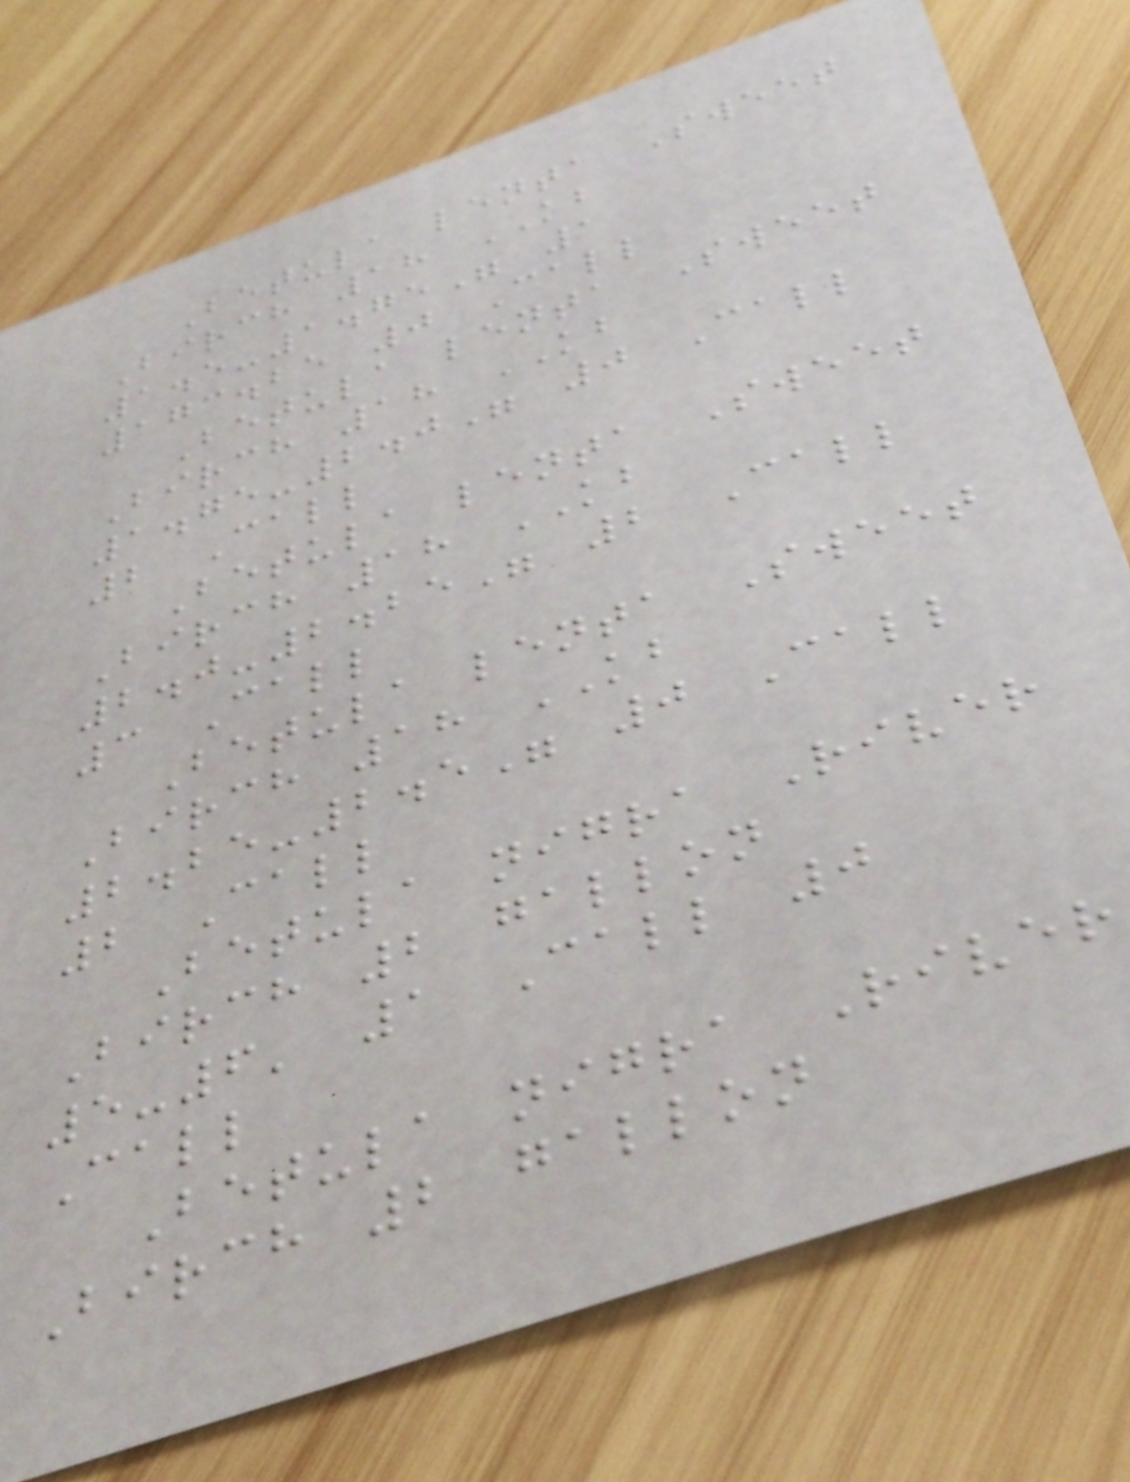Betula lenta Sweet
Birch 18 KB
1.5-1.75" 1
173.25 0 Call
Betula lenta Sweet
Birch 18 KB
1.75-2.0" 0 Call
2 Call
Betula lenta Sweet
Birch 18 KB
2.0-2.25" 2 Call
3 Call
Betula lenta Sweet
Birch 18 KB
2.25-2.5" 0 Call
2 Call
Betula nigra River
Birch 2 gallon
5-6' 1 Call 0
Call
Betula nigra River
Birch 2 gallon
